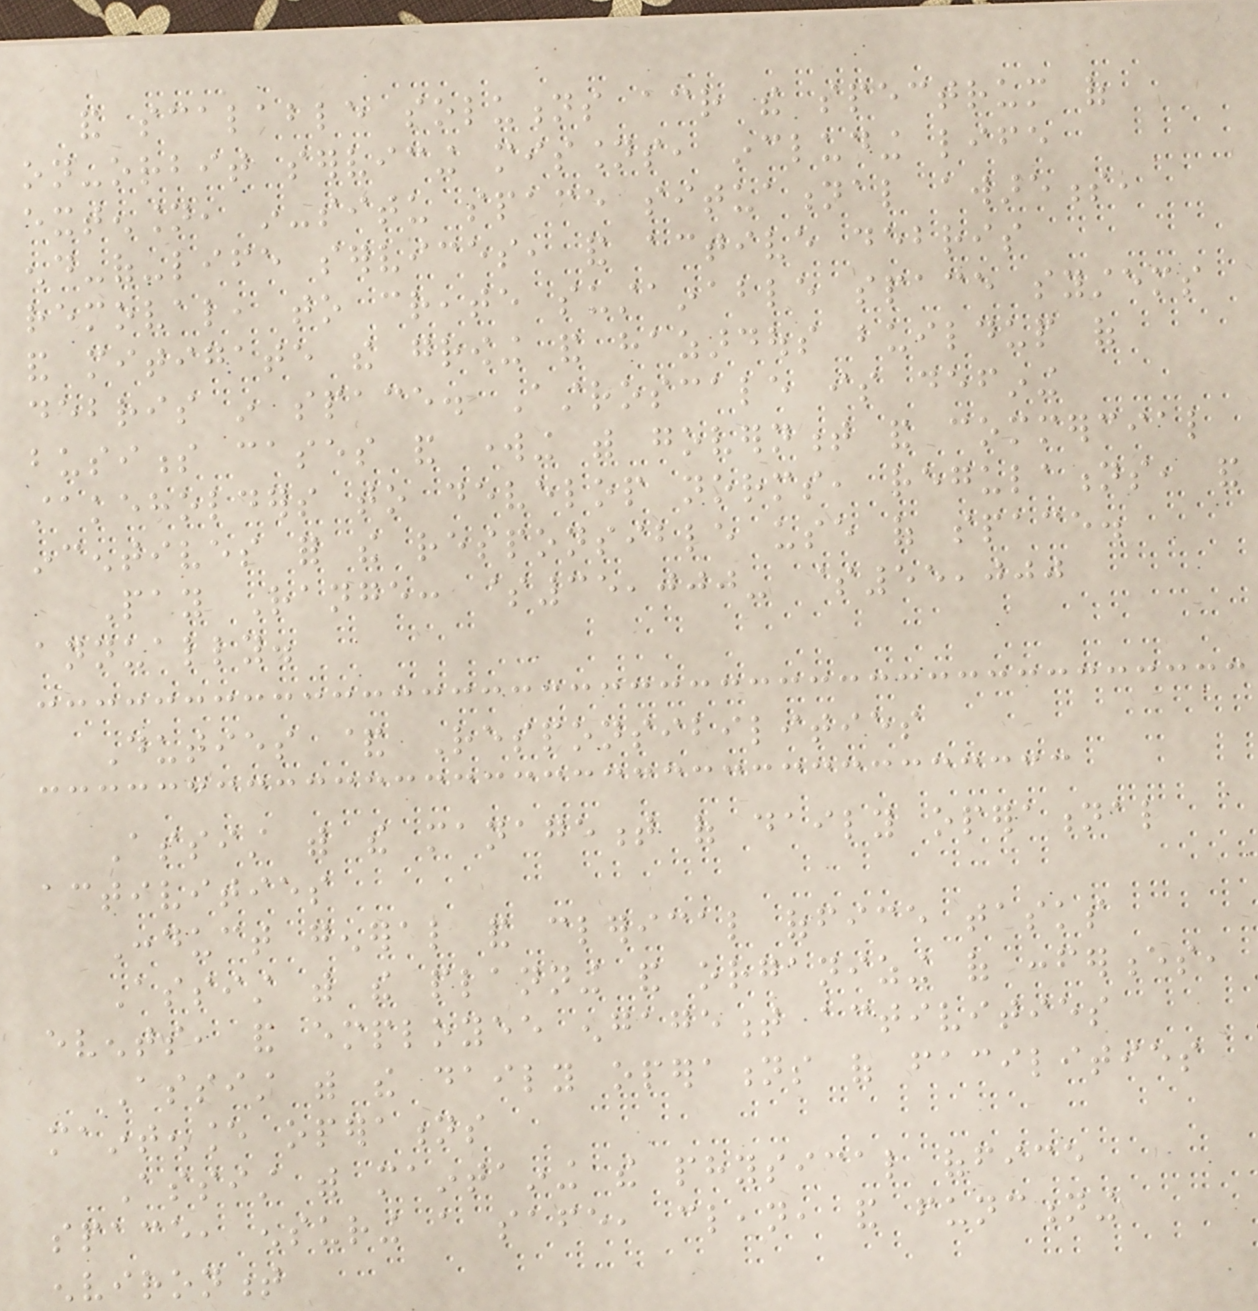and scalable solutions across the spectrum of
on-orbit servicing missions, including life
extension, in-situ space situational awareness,
end-of-life services, and active debris
removal, to create sustainable space systems
and mitigate the growing and hazardous buildup of
debris in space. Astroscale is defining
business cases and working with government and commercial
stakeholders to develop norms, regulations, and
incentives for the responsible use of space.
Pay Range: $35,000- $55,000
annually.
Duties & Responsibilities
Assist with the management of daily operational
activities
Conduct general and clerical office tasks
Assist with the planning and organizing of conferences,
events, and employee engagement activities
Assist with the daily operations of facilities
maintenance operations
Assist with maintaining the physical office
space, ensuring a safe, clean, and functioning
environment
